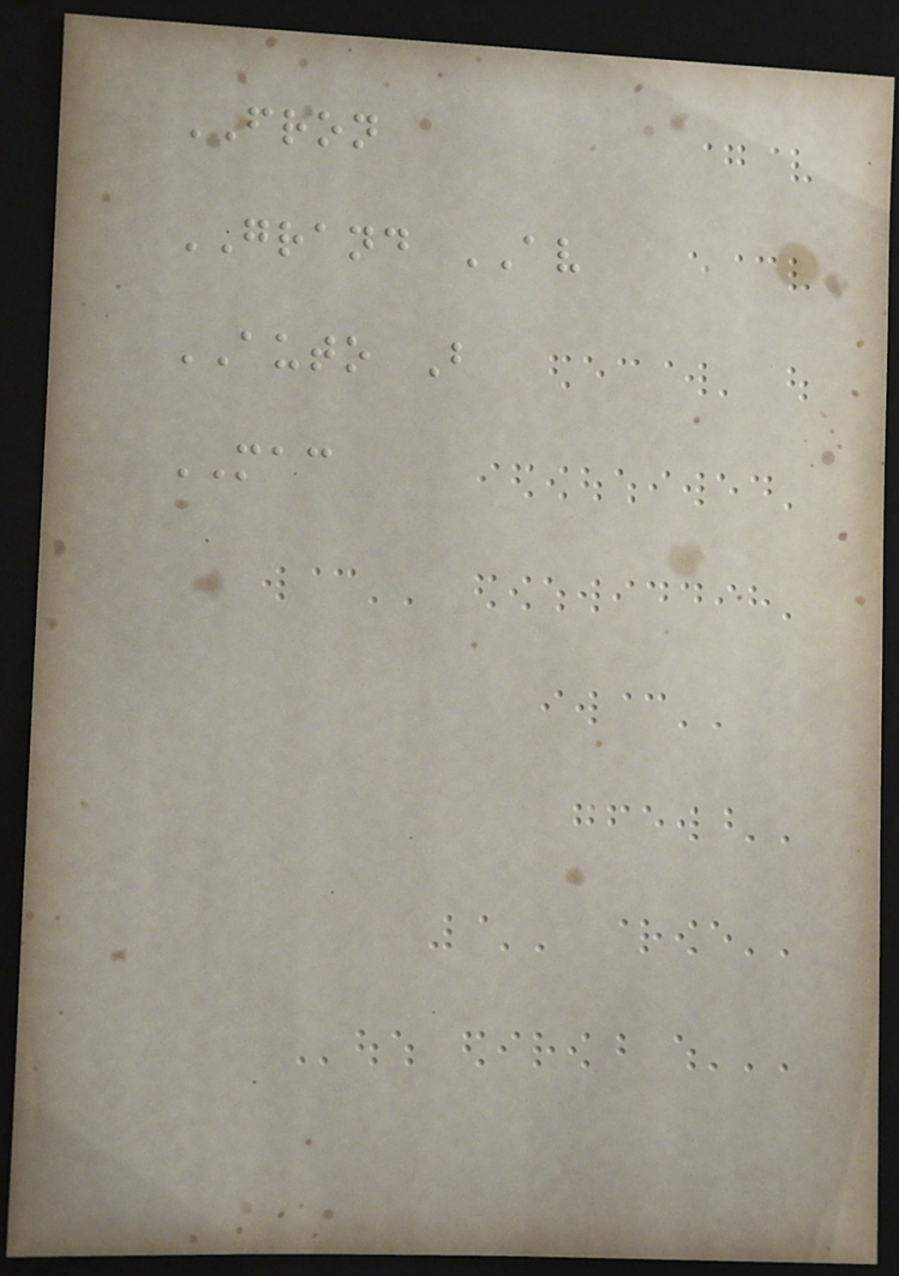FRON
GRAND AV
AUTO B
MAC
